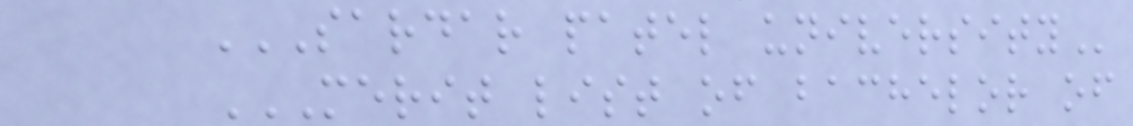SARDAR PATEL UNIVERSITY
MERIT LIST OF BACHELOR OF
